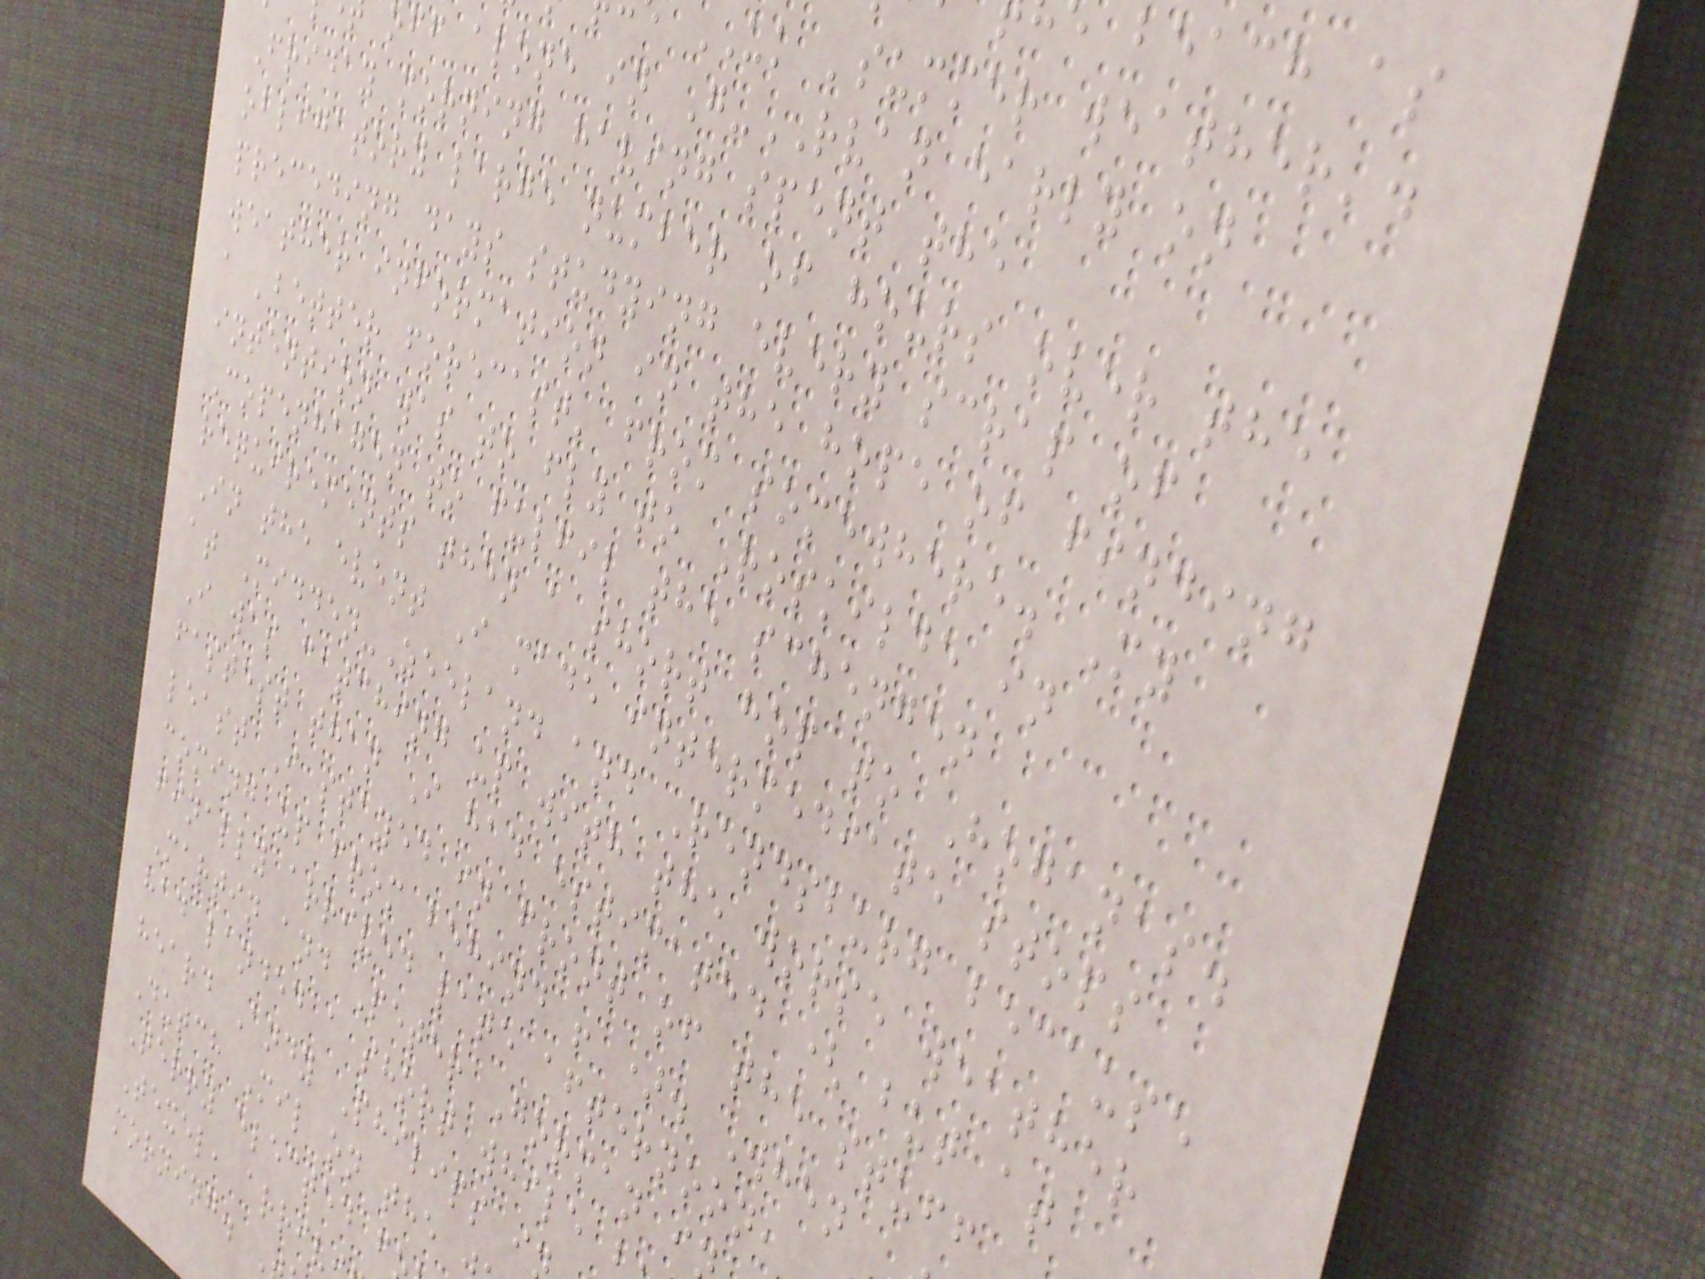e beach as
UK 'summer weather'.
off alone in G-RVAN early on
Friday morning having spent the
obligatory large number of hours over the
preceding days studying every scrap of
weather information in the hope of finding
a 'better forecast' from somewhere. My
intention was to fly to Roskilde in
Copenhagen to fulfil the schengen
requirements then a short hop to Hoganas.
In the event I made intermediate stops
at Midden-Zeeland and Rendsburg because
I was catching up with the worse weather
fastest than I had estimated ( but at
least I stayed in front of the stuff
coming up from behind ! ). When
finally arrived late afternoon,
Martin and Peter Gorman i
had landed a short while
heard Andy Philips i
Dutch Mil on the
Terry elected f
Texel, arriv
